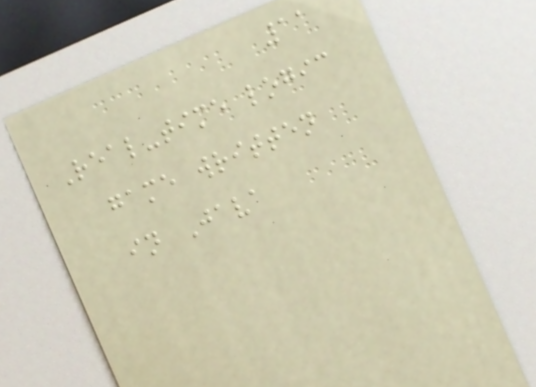11
Real-time logic
game written
in Java
